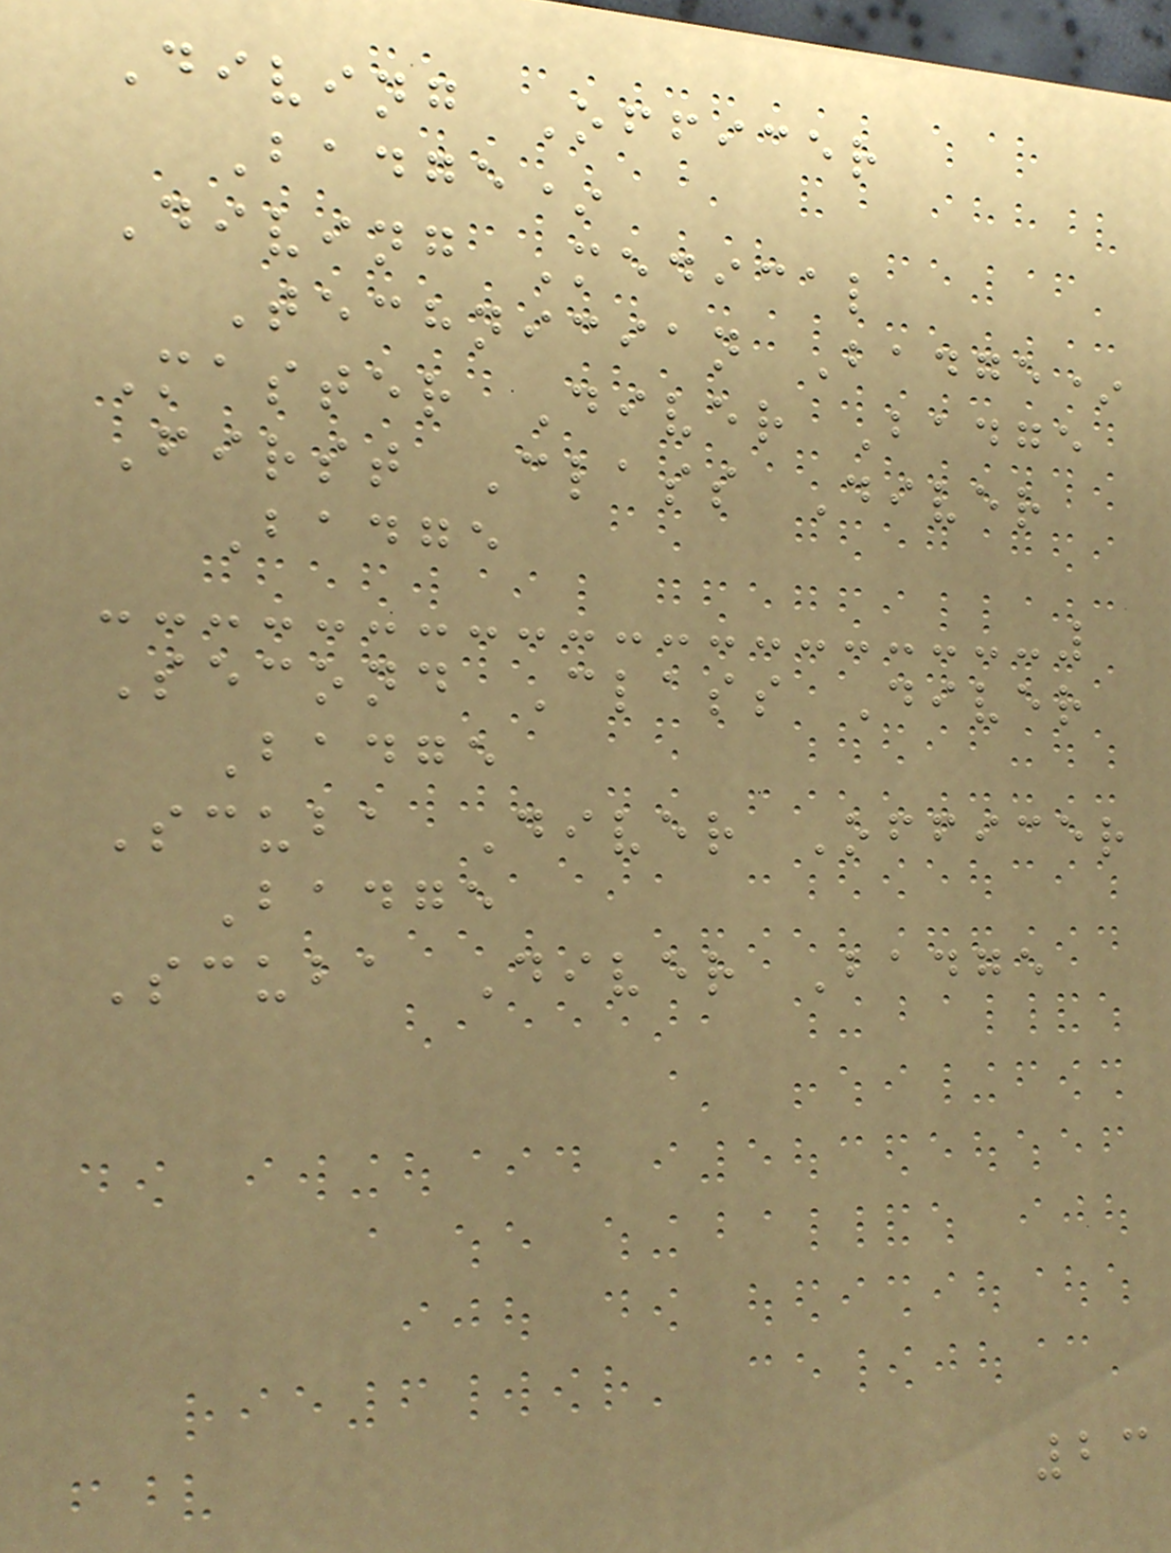Diving Officer
Badge*
Diving Medical
Technician Badge*
Master Diver Badge
First Class Diver
Badge
Second Class Diver
Badge
Scuba Diver Officer
Badge
Scuba Diver Badge
23
